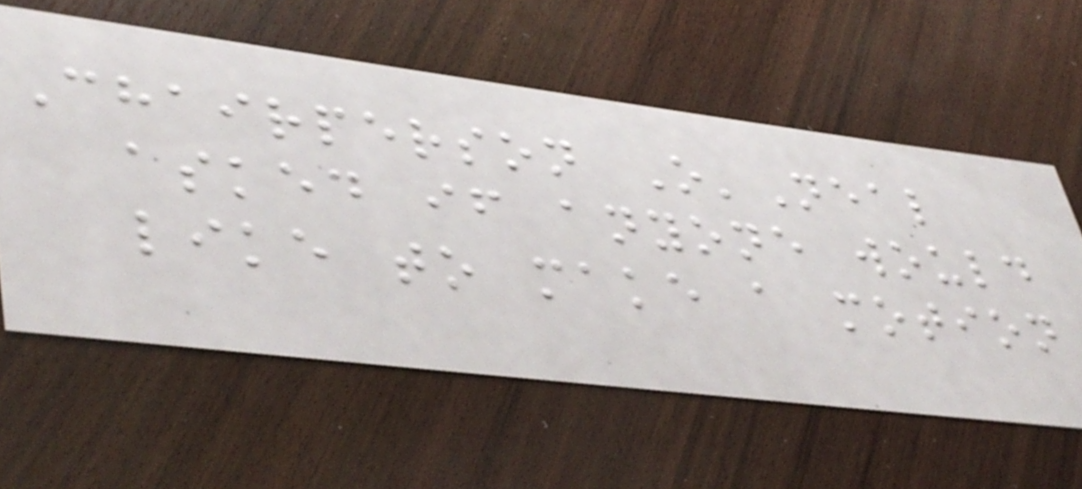Chairperson O'Neal
asked if anyone would
like to make a motion
